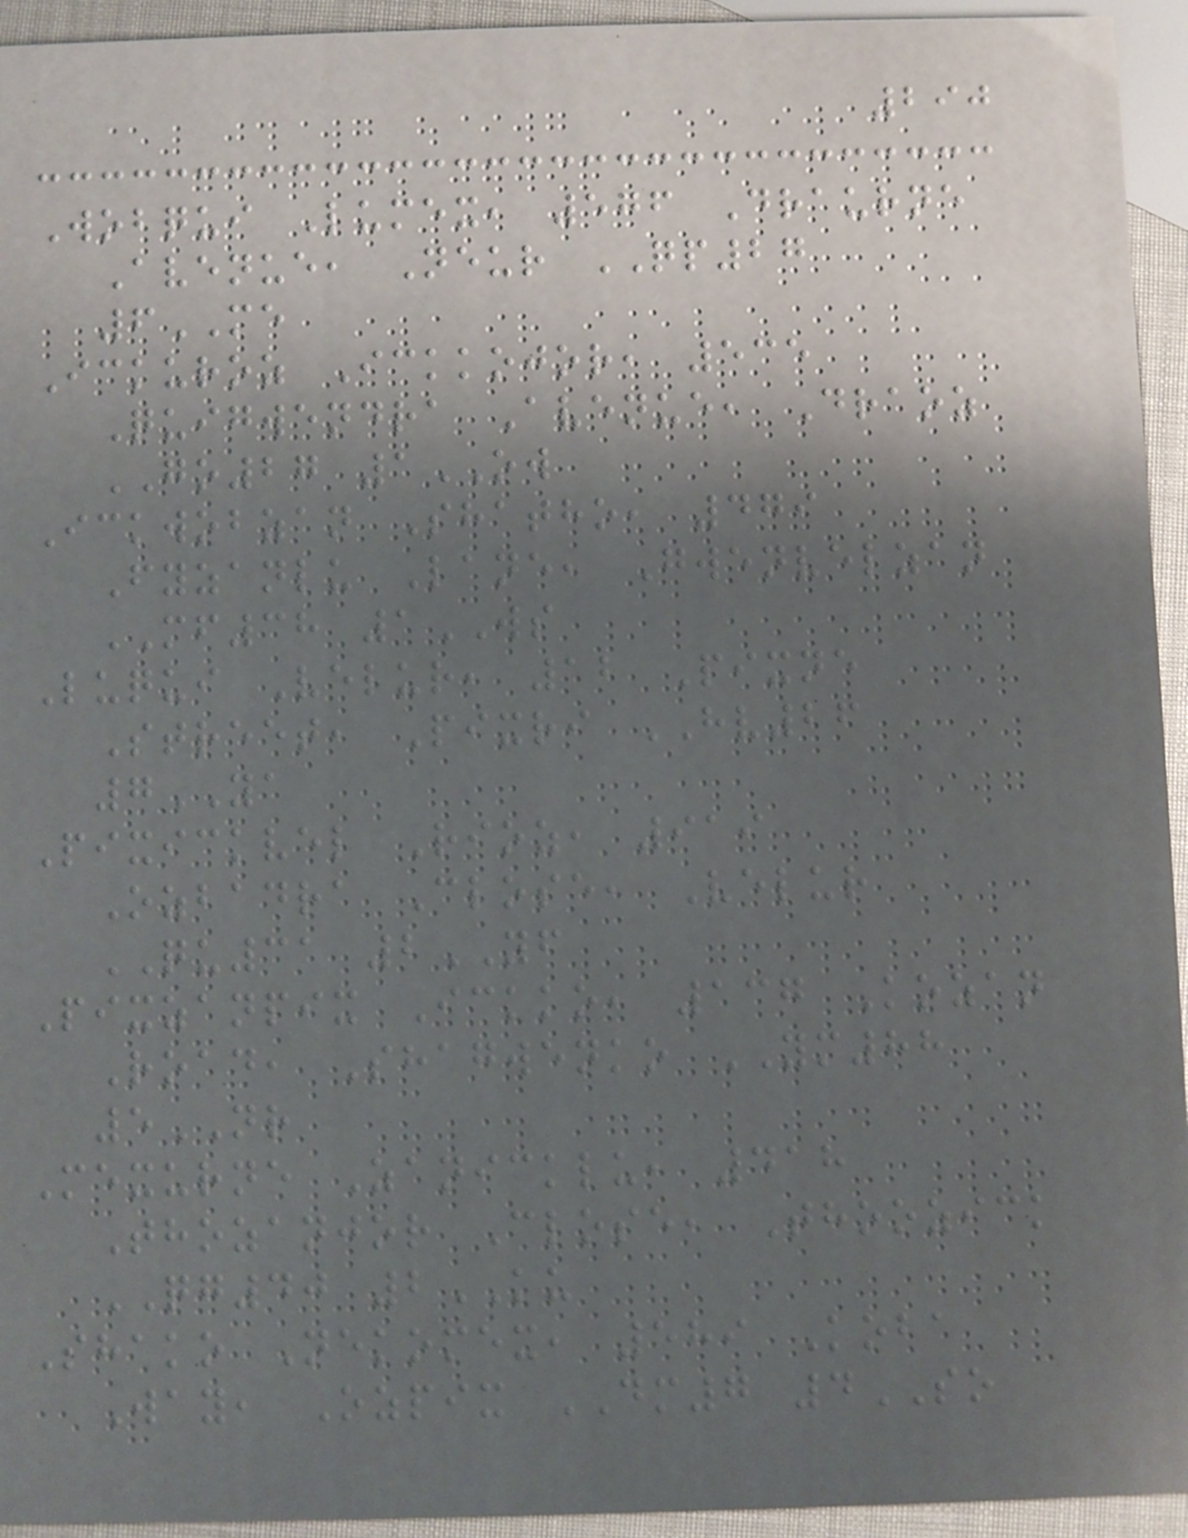290
Wobqui Lumex, 576 Draurne
Avenue, Neur QP27
6ME
Ickuroz Ickkojor, 535
Quigwendra Avenue, Draoz
GO27 1OW
Ickwobzan Shatho, 479
Fyzanlu Lane, Gwenvelzan
MF38 1WS
Luqui Velur, 12 Pixne
Street, Pixri HV26
7YA
Pixickvel Rioz, 919
Ozbadra Close, Velur
QU31 2YF
Pixzanpix Ickko, 137 Kozan
Road, Shagwenko YM88
5NR
Mexurne Zanicklu, 418
Thozanjor Close, Thoozick
QG40 2KU
Shako Nekomex, 589 Koba
Way, Ozpix DM7 4SO
